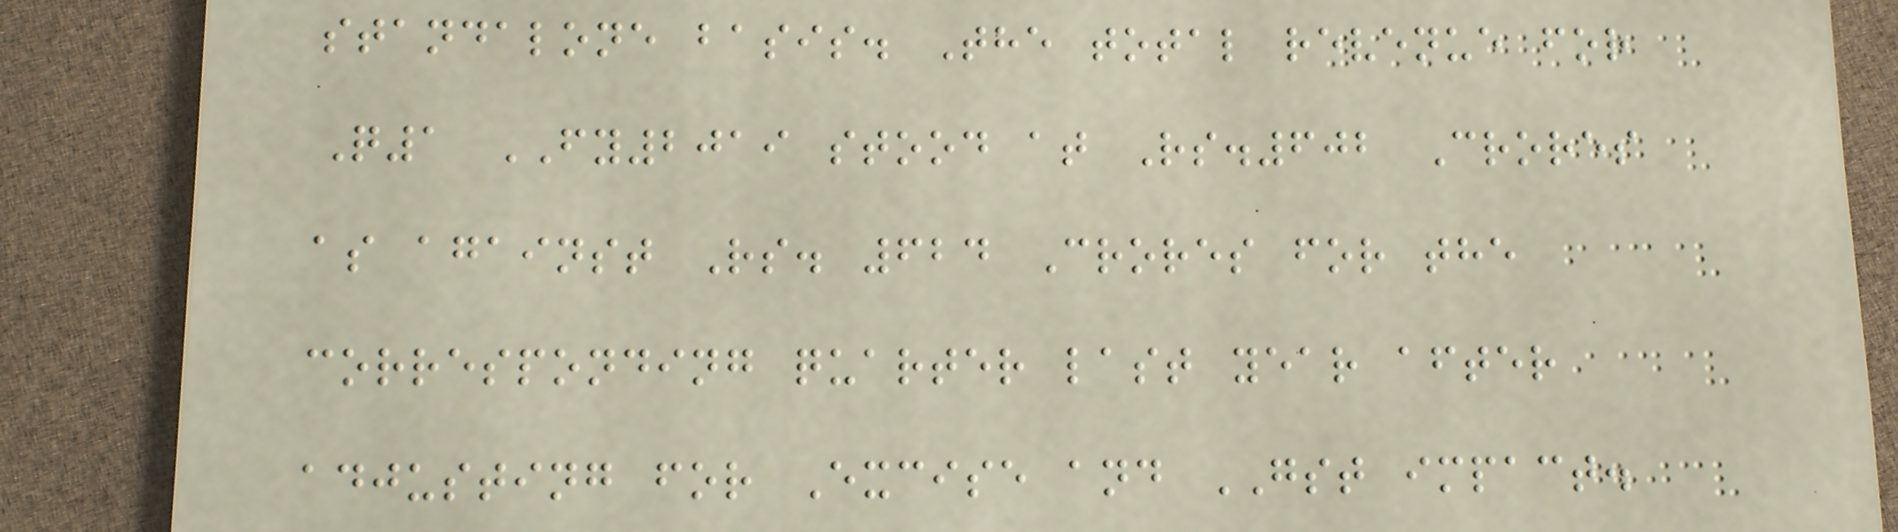standalone basis. The total revenue for
Q1 FY2019 stood at Rs.602 Crores
as against Rs. 624 Crores for the
corresponding quarter last year after
adjusting for Excise and GST impact.
